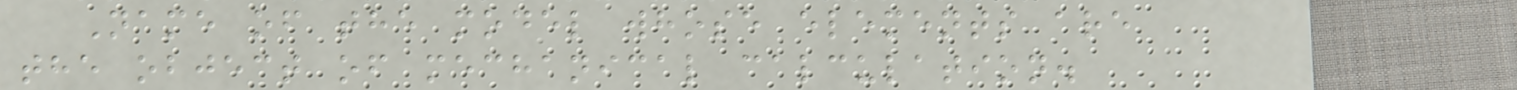Name of the model whose elements are
the object of mechanical calculation.
